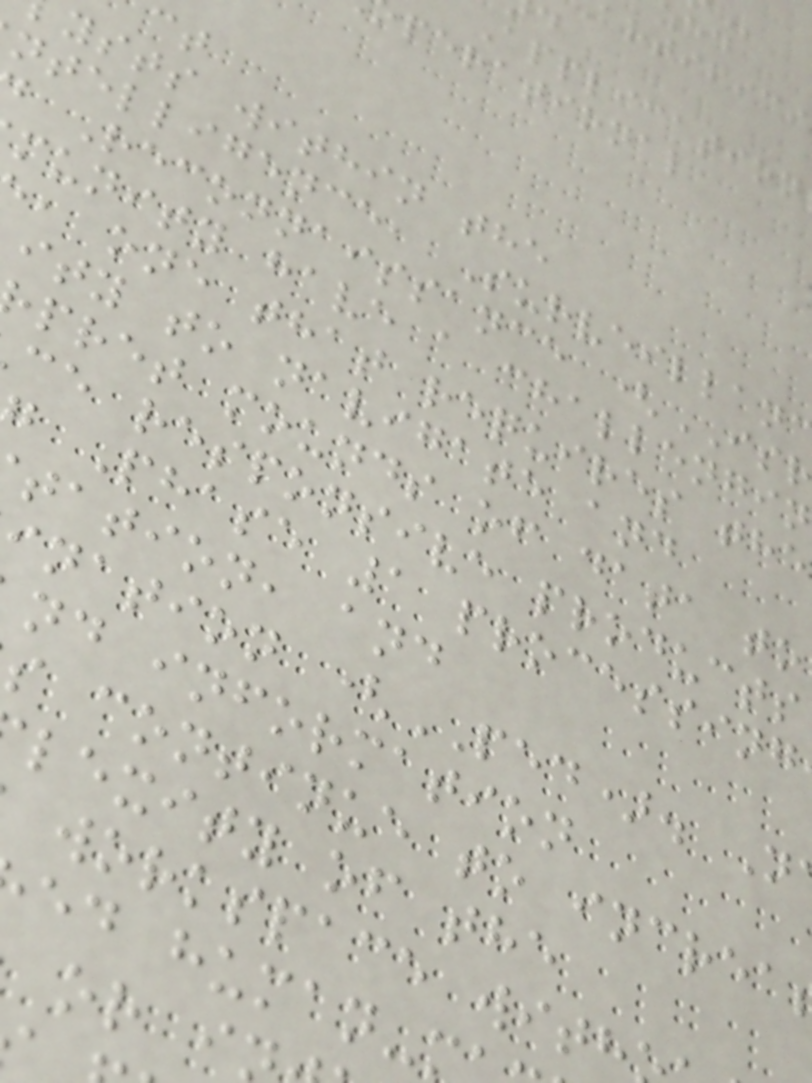Application
perational
ysts within the
ntelligence, Surveillan
Reconnaissance (IS
munity have a challengin
, one that requires the
ity to navigate and
pret mounds of data to
ce responsive products
Phase 1 processing
tation, and
ination (PED). N
nd information
s continue to increa
lexity of the
workspace with
ed human-
